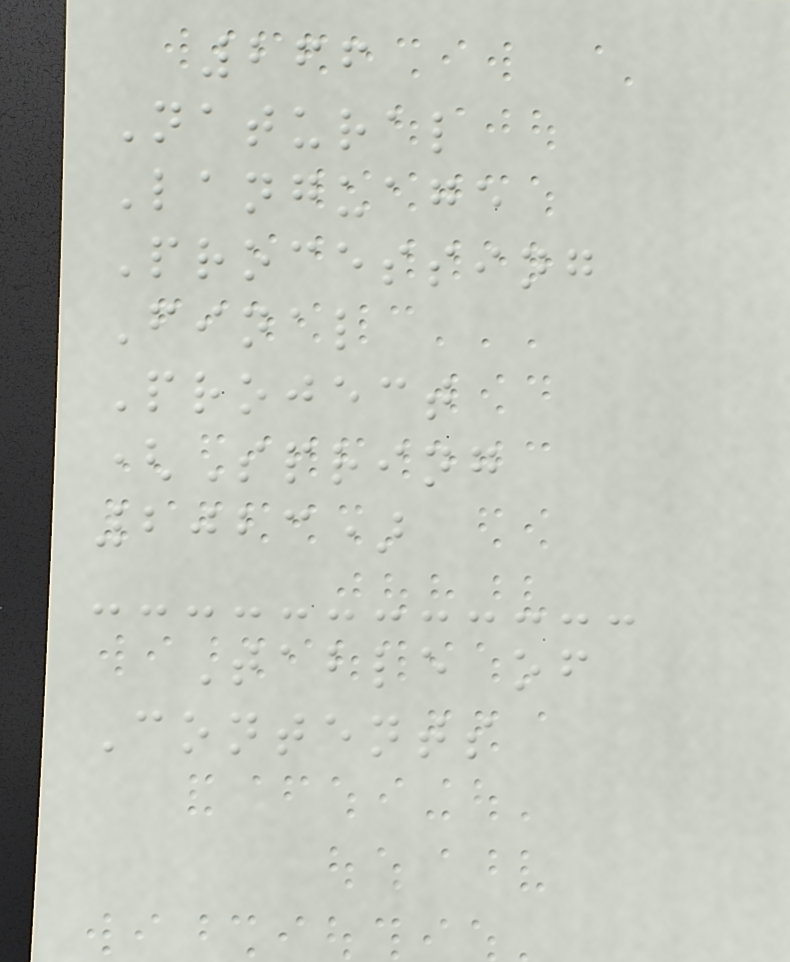266
Natural
Language
Processing
Final
Project
(Spring
2023)
Table of
Contents
